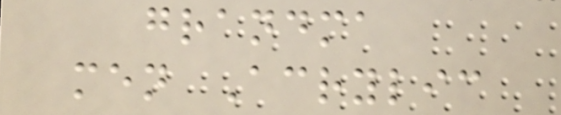grandma
men Acrylic
